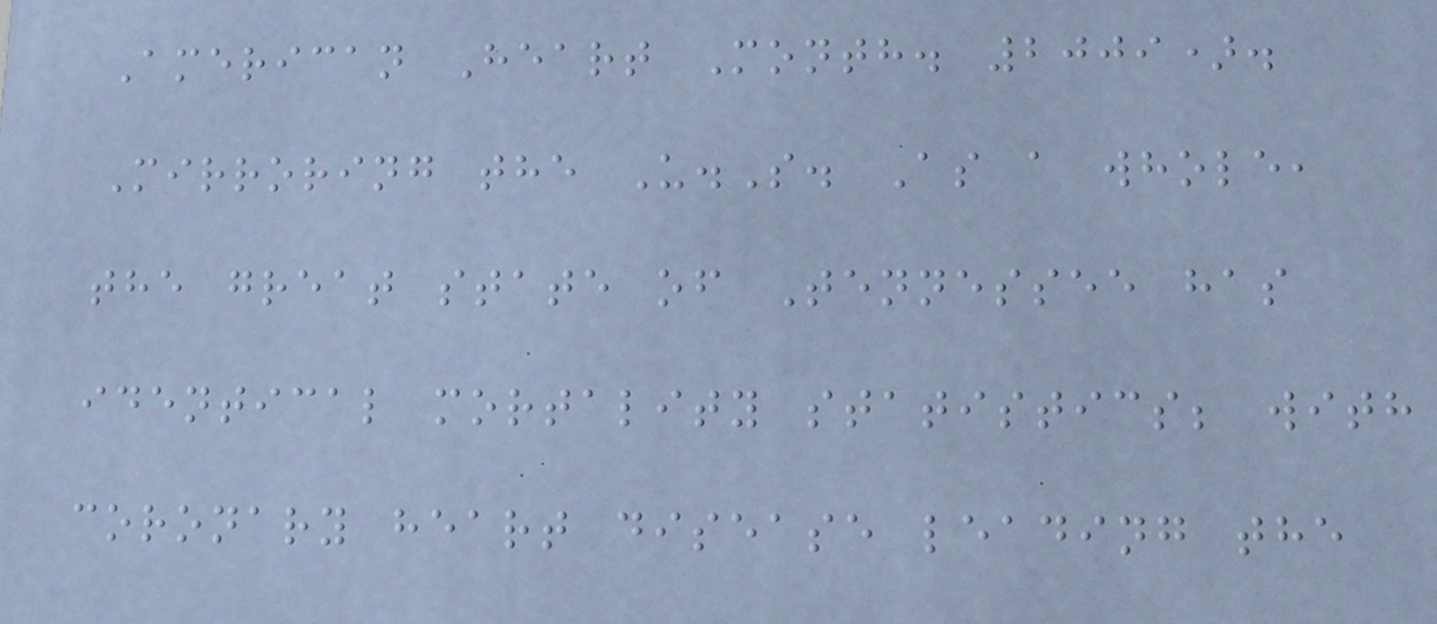American Heart Month. 2009).
Mirroring the U.S. As a whole,
the great state of Tennessee has
identical mortality statistics; with
coronary heart disease leading the
